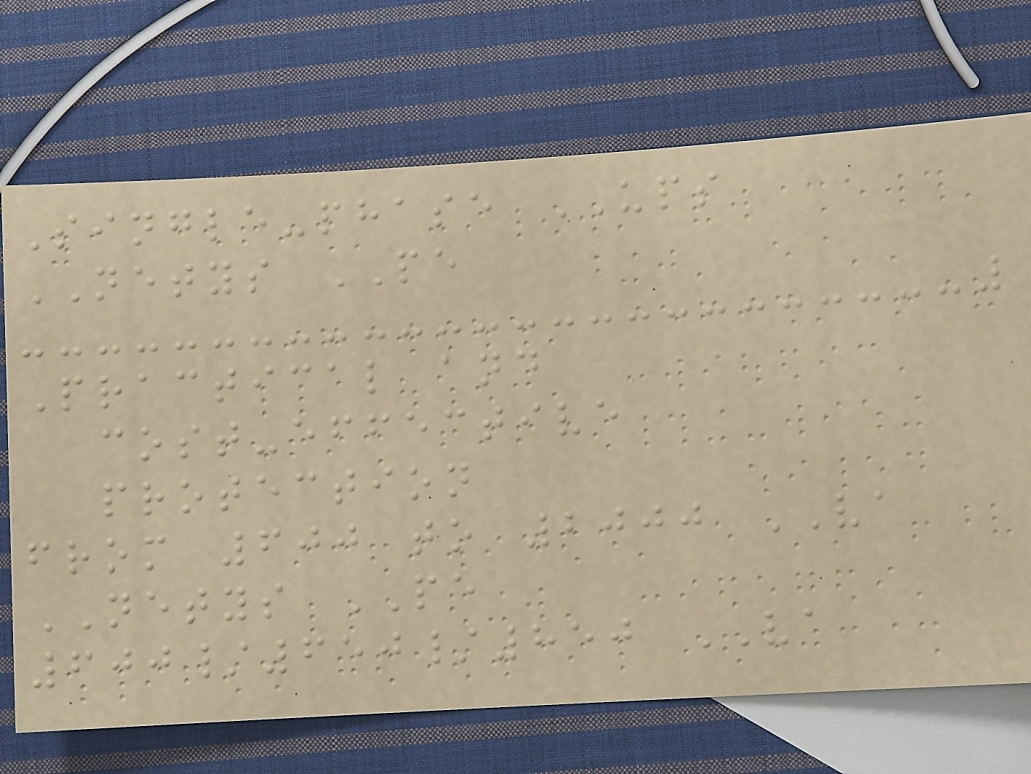Single-phase UPS
NETYS PE
Practical and
cost-effective
protection
from 600 to 2000 VA
NETYS PE
600/650/850 VA
